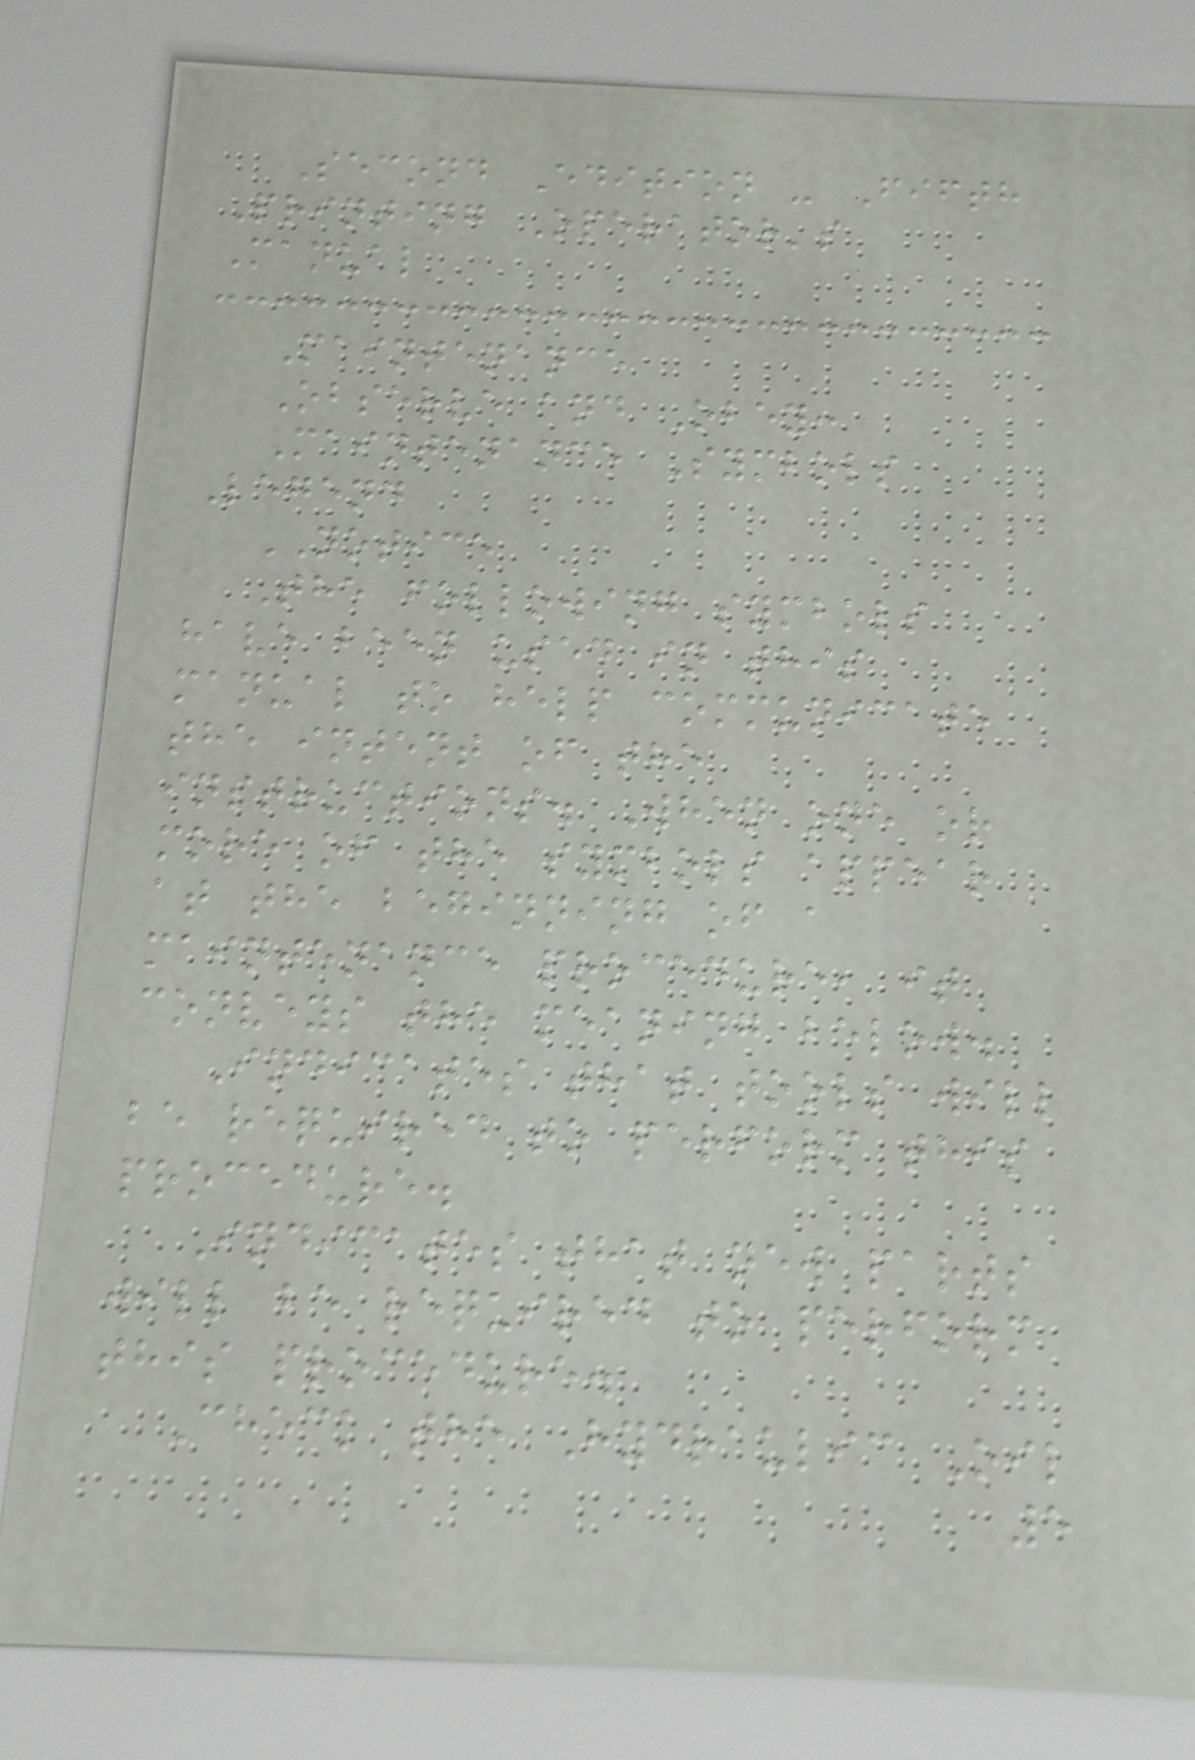Second Edition - Fifth
Printing Operator's
Manual
Maintenance
Observe and Obey:
Maintenance Symbols
Legend
NOTICE
The following symbols
have been used in this
manual to help communicate
the intent of the
instructions. When one or
more of the symbols appear
at the beginning of a
maintenance procedure, it
conveys the meaning below.
Indicates that tools will
be required to perform this
procedure.
Indicates that new parts
will be required to perform
this procedure.
Check the Hydraulic Oil
5
